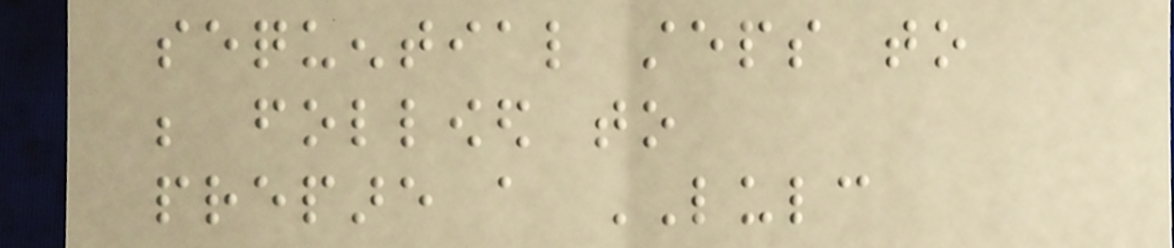sequential steps to
be followed to
prepare a LULC
